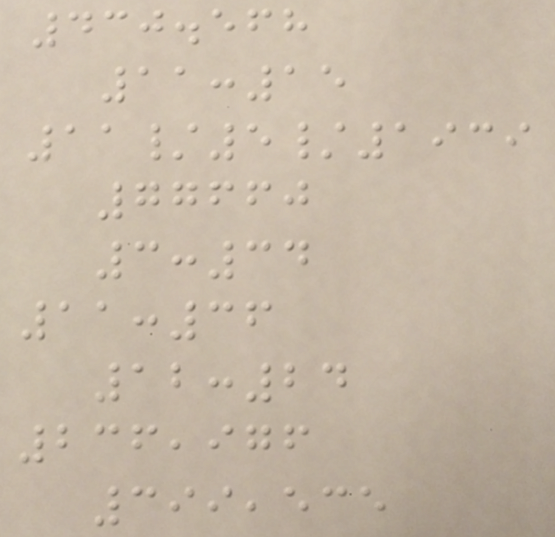430.568
11:15
11/5/1939
77660
3:34
11:36
12:24
236,976
399,535
